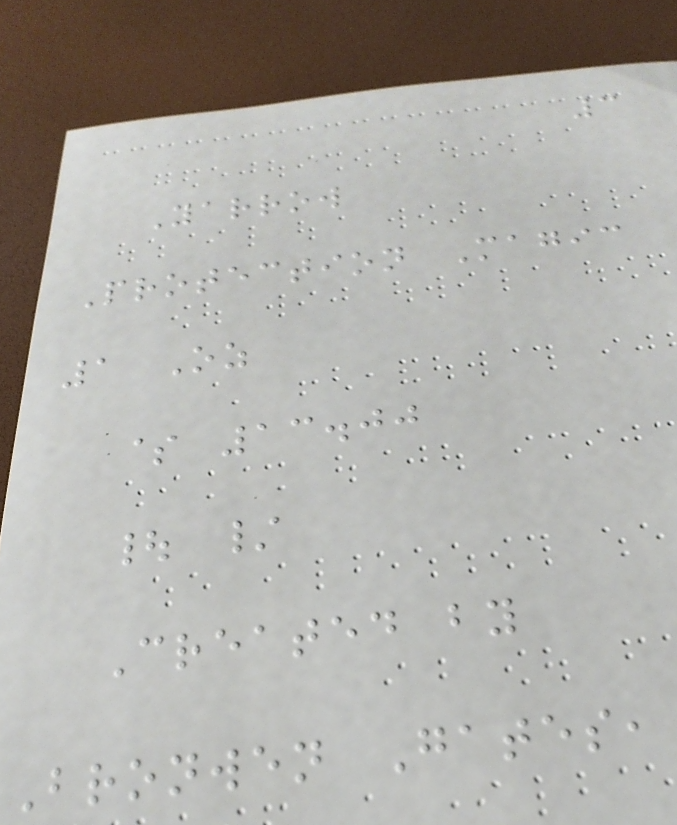3
Yarrow
Protection Magic
1 Oz
$ 13.00
| /
Created by
Bronwen Gates,
